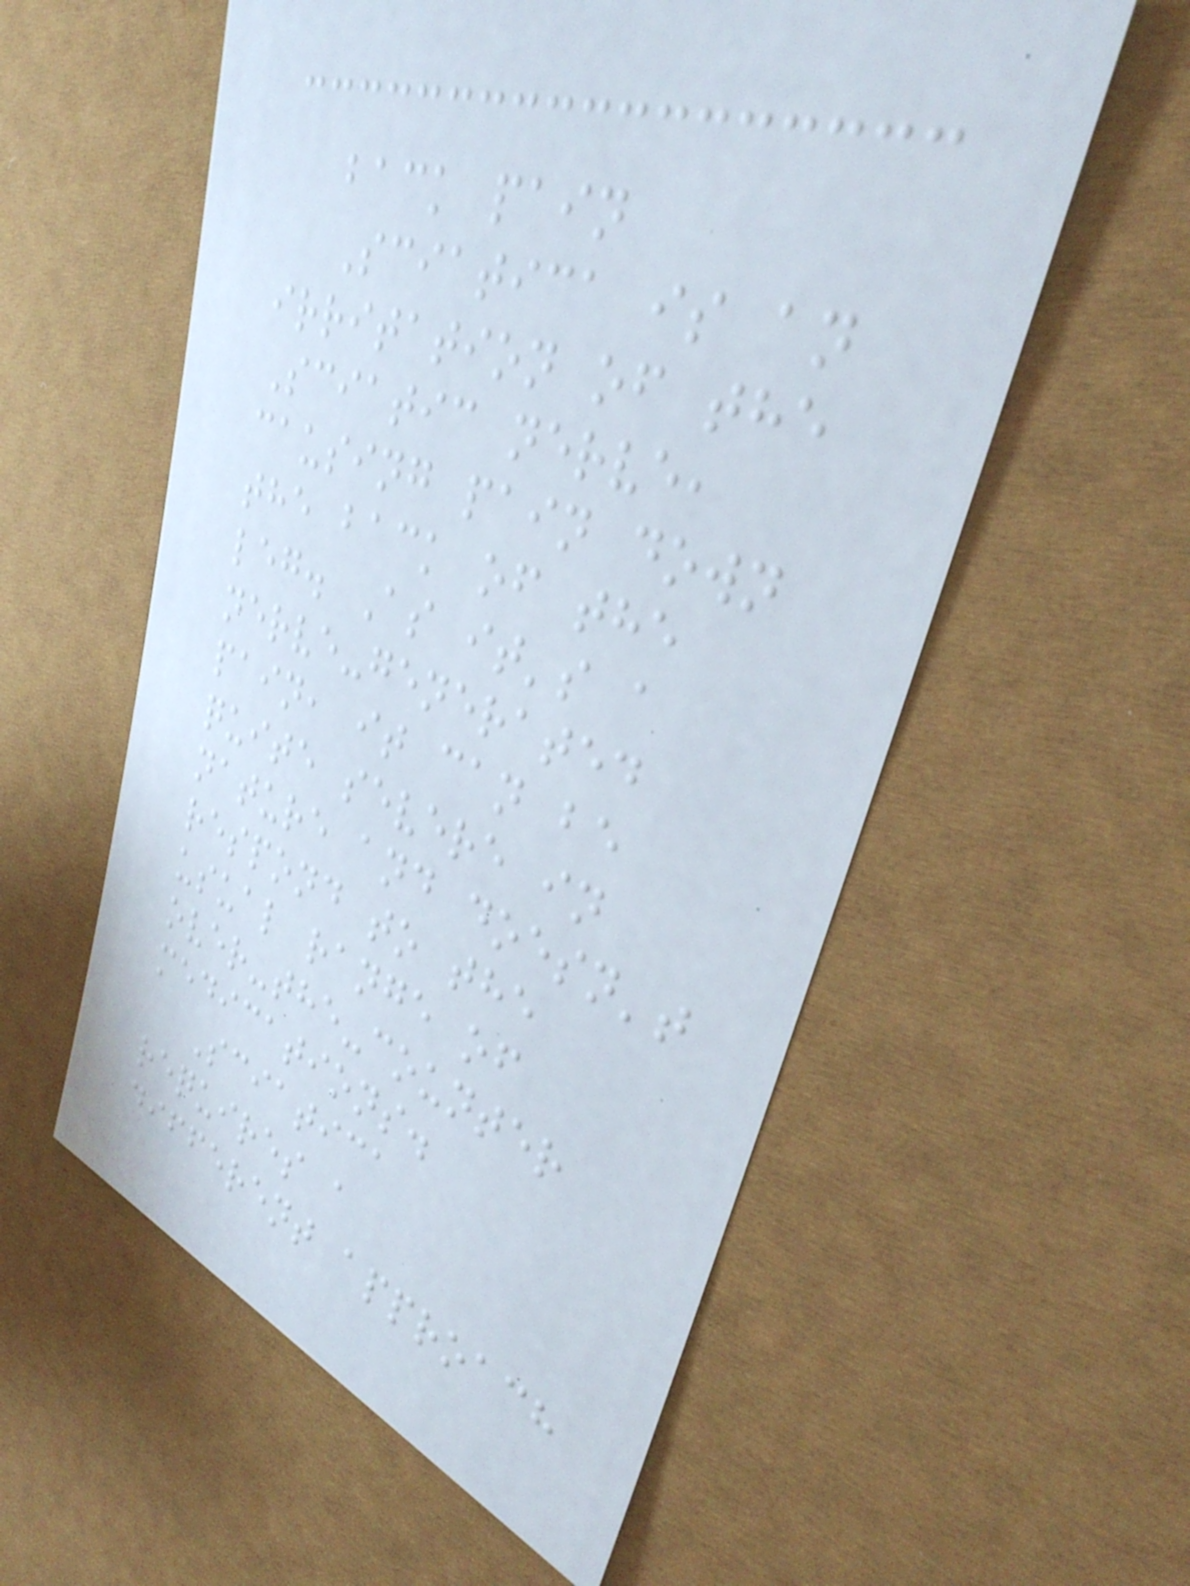back pain
Sciatica is an
irritation of the
Sciatic nerve,
causing pain down
the back of the
leg. As it's a
nerve-generated
pain, it can be
quite severe in
nature and doesn't
respond to the
usual range of
over-the-counter
medications.
Sciatica
requires a
different approach
